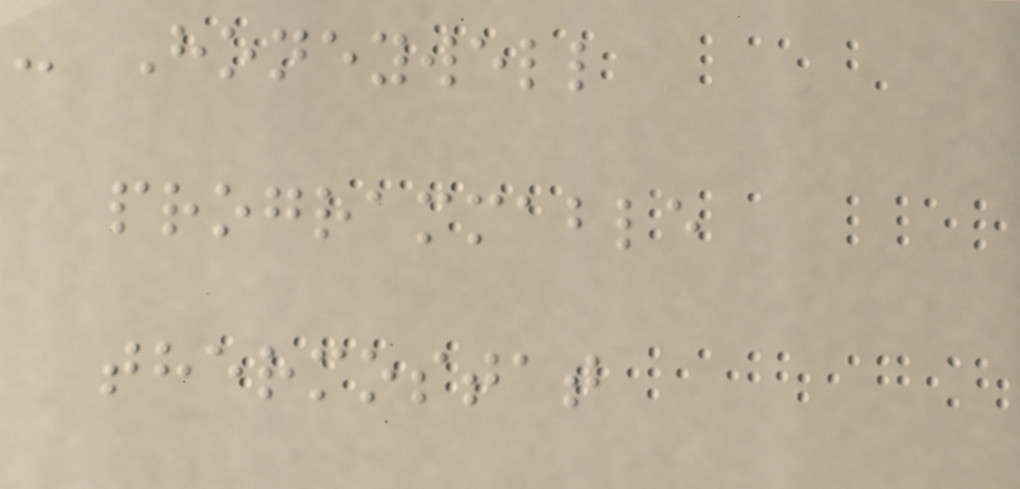- Honeywell
programmable
thermostat
